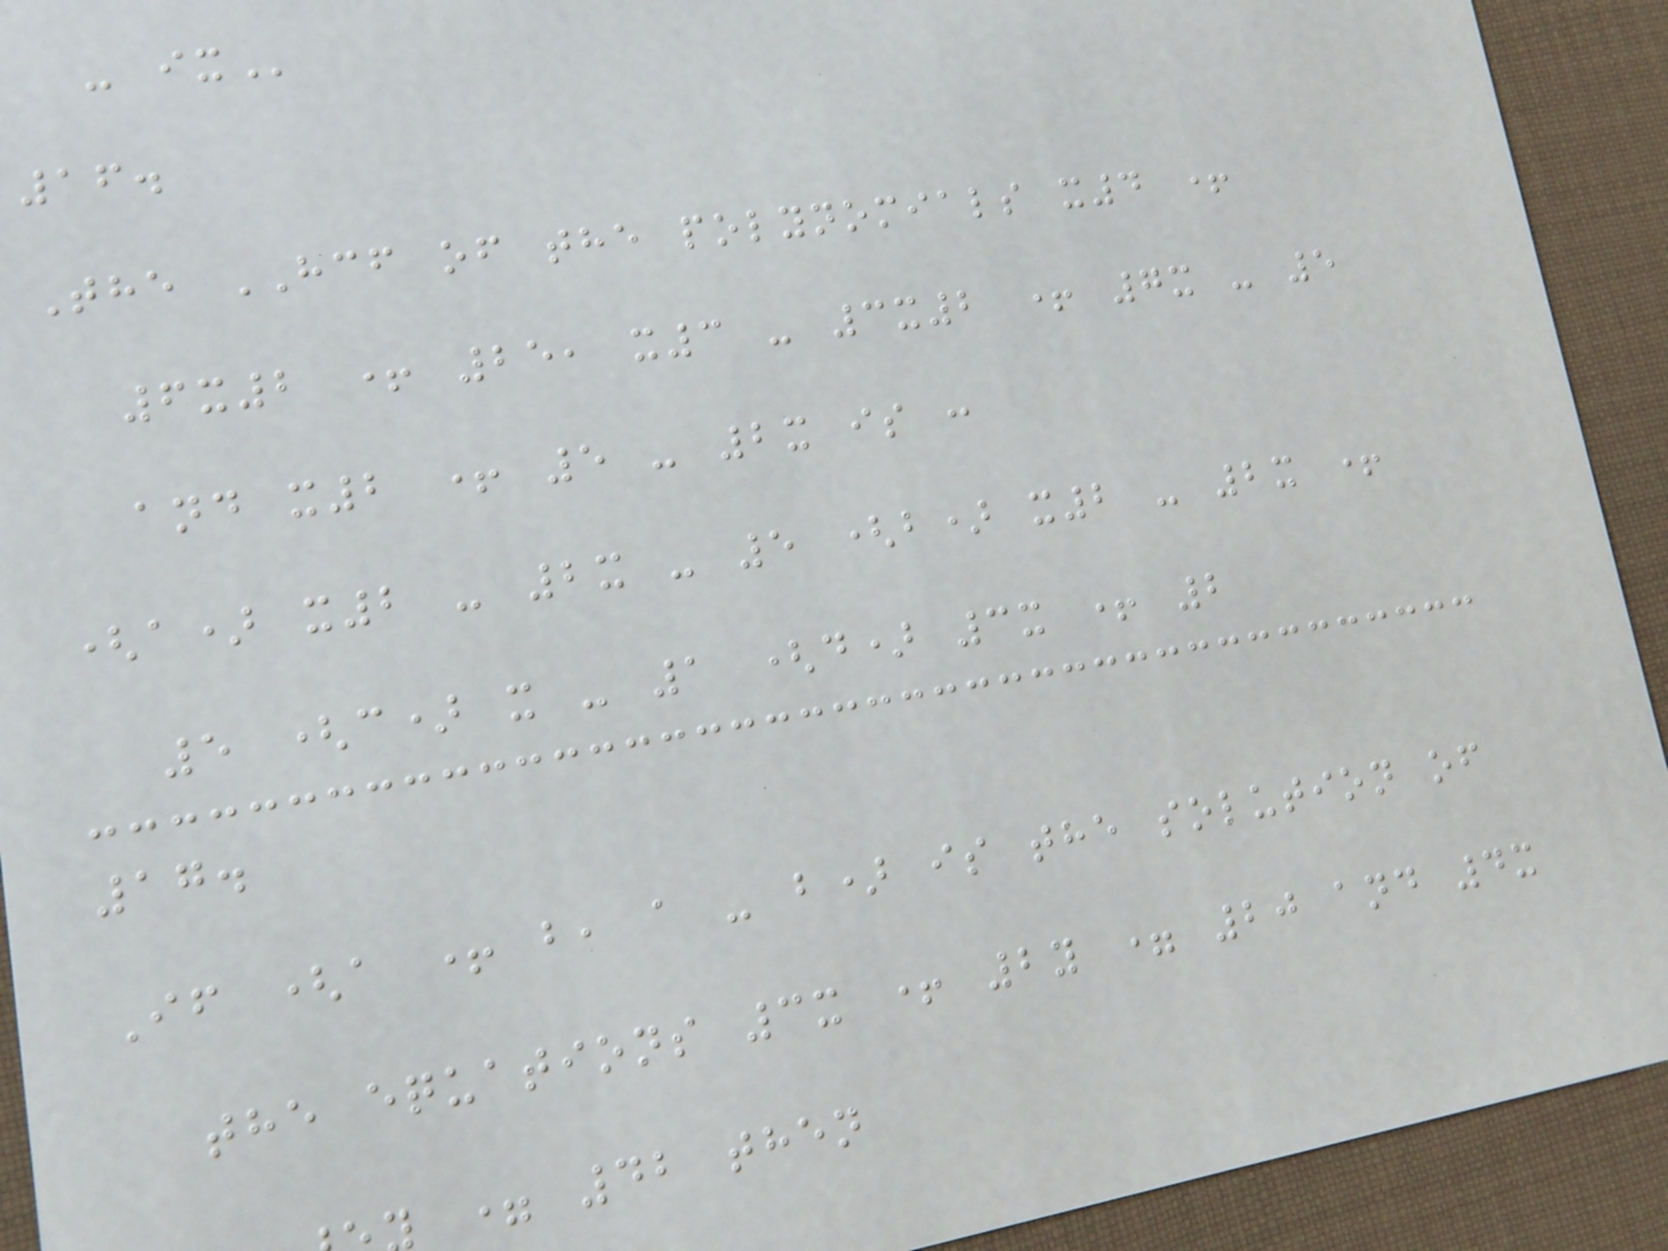16.
The HCF of the polynomials x4 +
6x2 + 25, x3 - 3x2 + 7x - 5
and x2 + 5 - 2x is :
(a) x2 - 2x - 5 (b) x2 - 2x +
5 (c) x - 1 (d) 3x + 2
17.
If (a + b, a - b) is the solution of
the equations 3x + 2y = 20 and 4x
= 42 then
